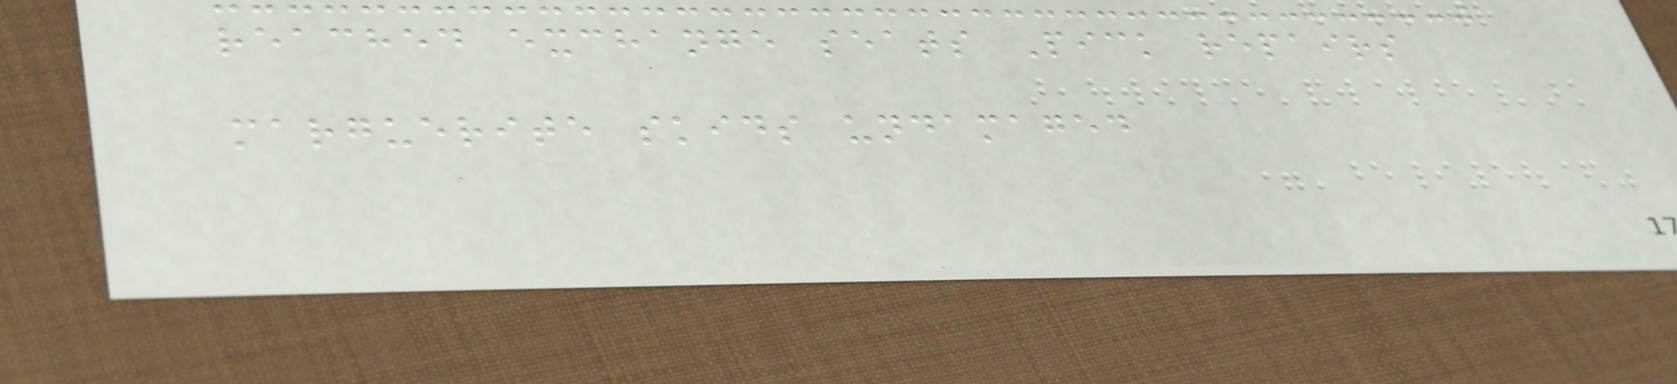reached exchange seats Pick repairs
marguerite skids undamaged
